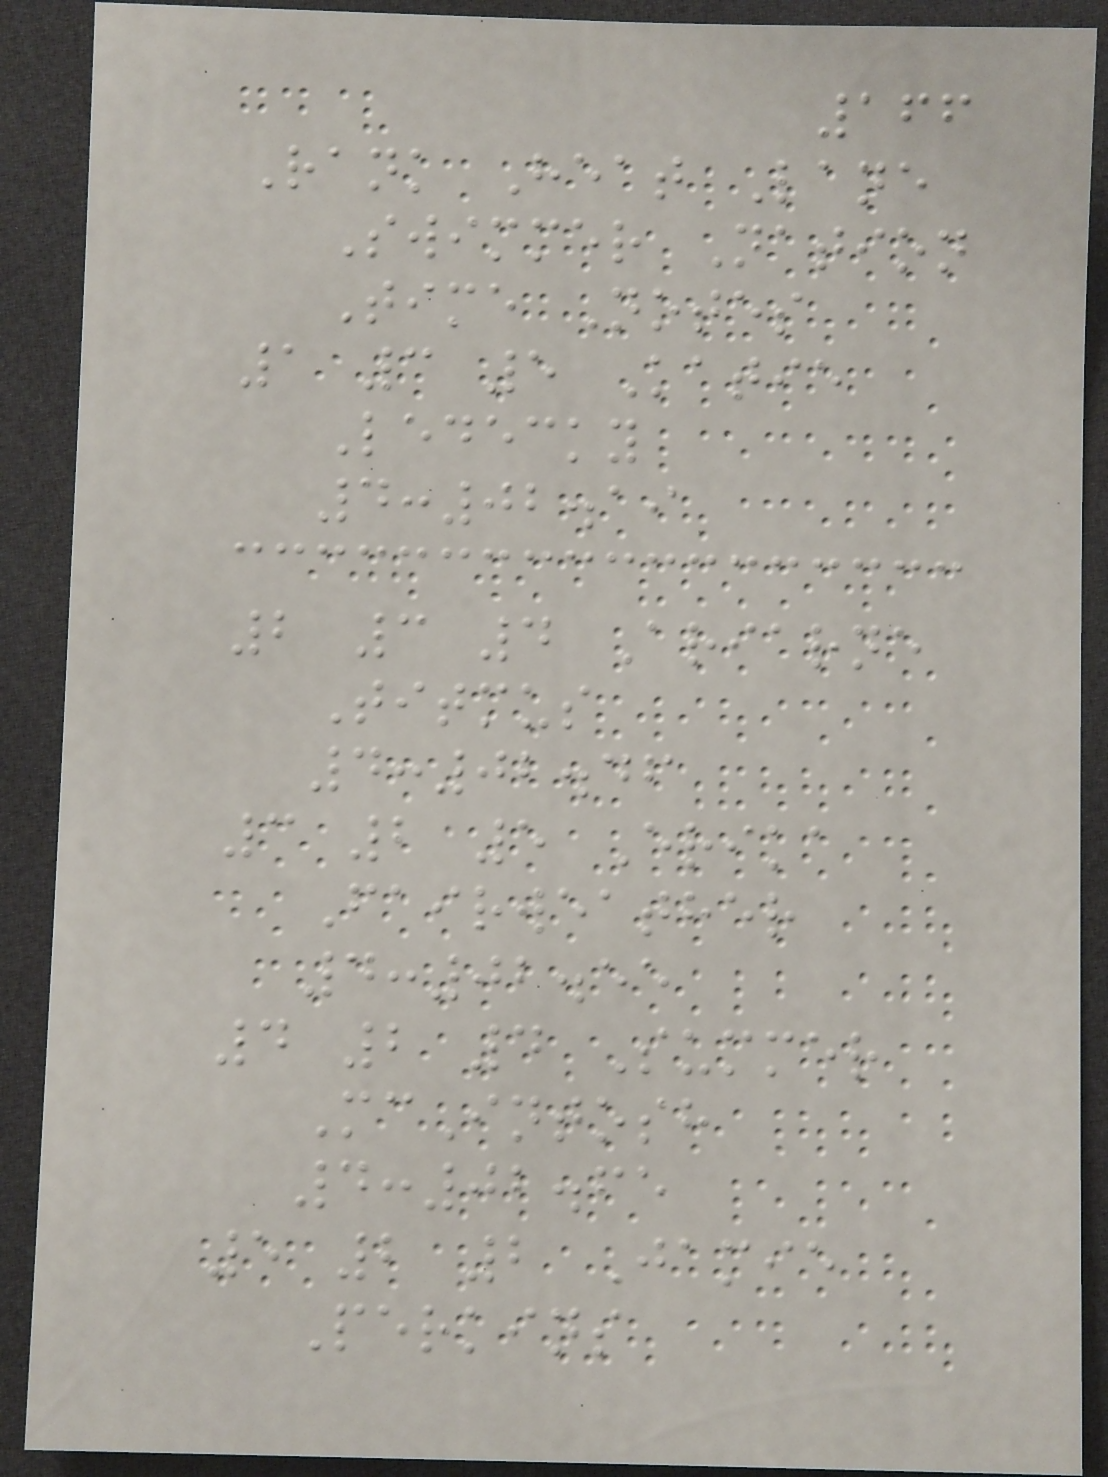166
Rank Heat Lane
Swimmer Nation
Time Notes
1 3 5 Katie
Ledecky
4:02.19
2 3 4 Ariarne
Titmus
4:02.46
3 2 5 Erika
Fairweather
4:02.55
4 2 4 Summer
McIntosh
4:02.65
5 2 2 Jamie
Perkins
